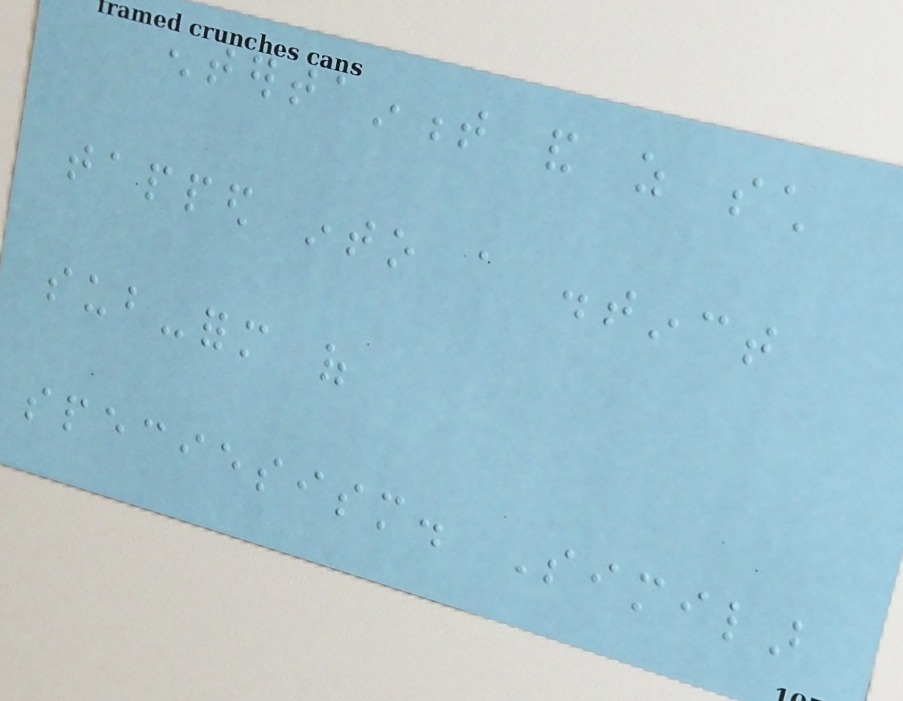entertainment and as such
tapped into a distinct
sub-form of
speciesism. Similar
